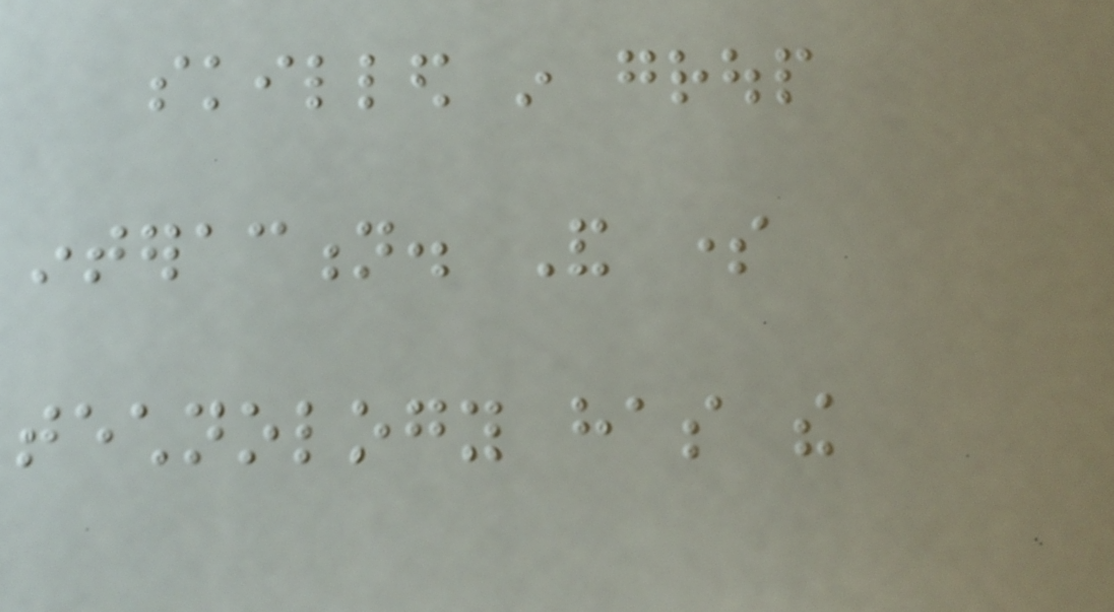skilled in group
interaction. And some
technology has the
